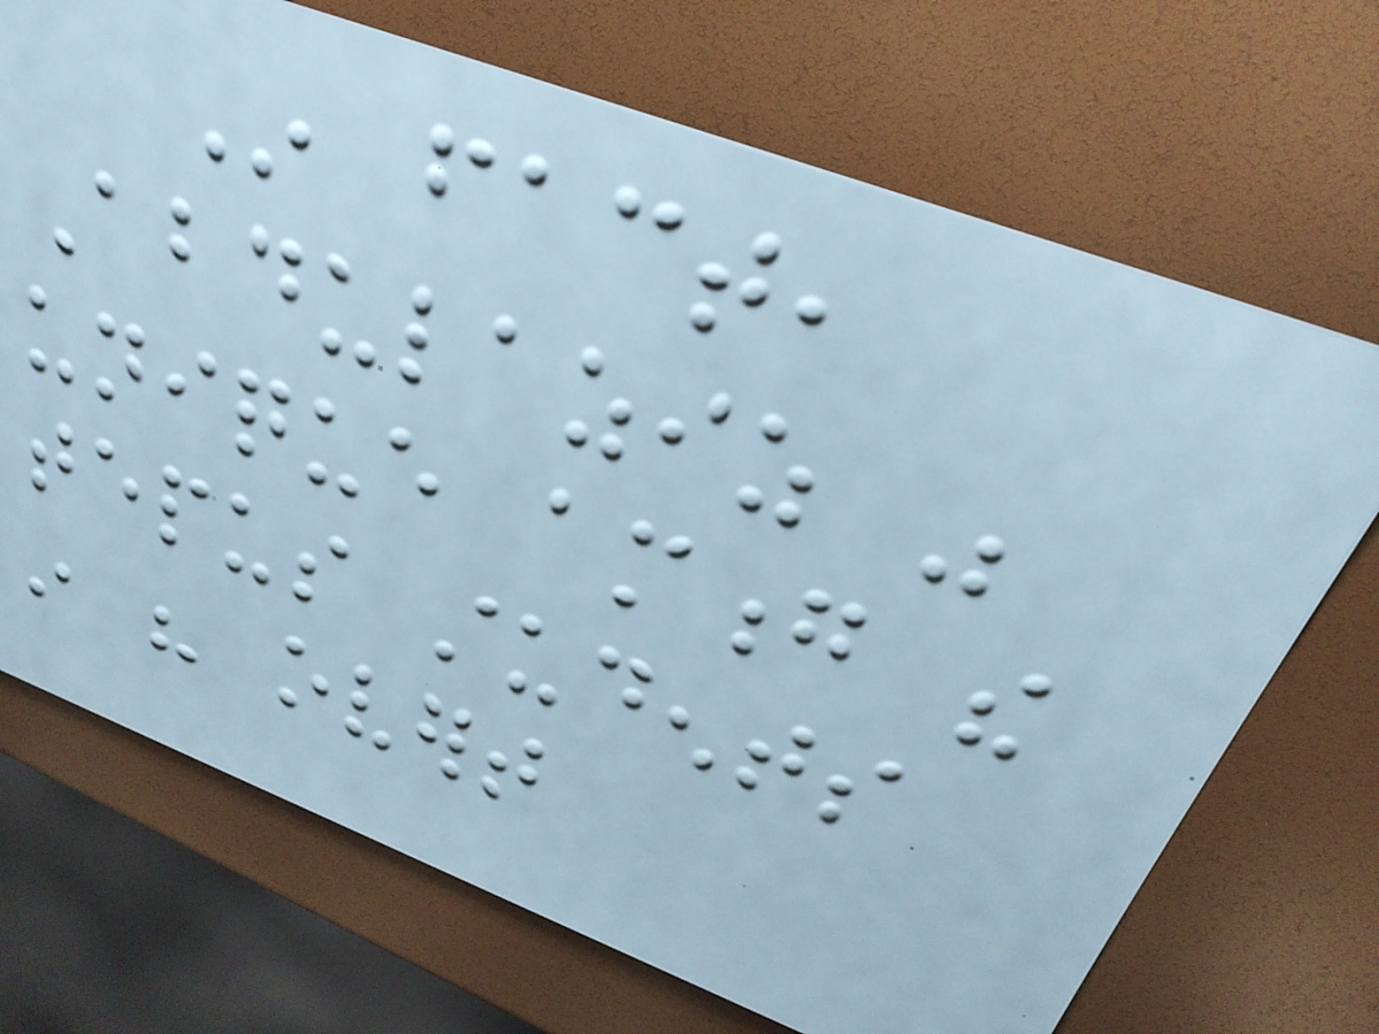In fact,
Abdulaziz was
unique among the
tepus students
in his overt
